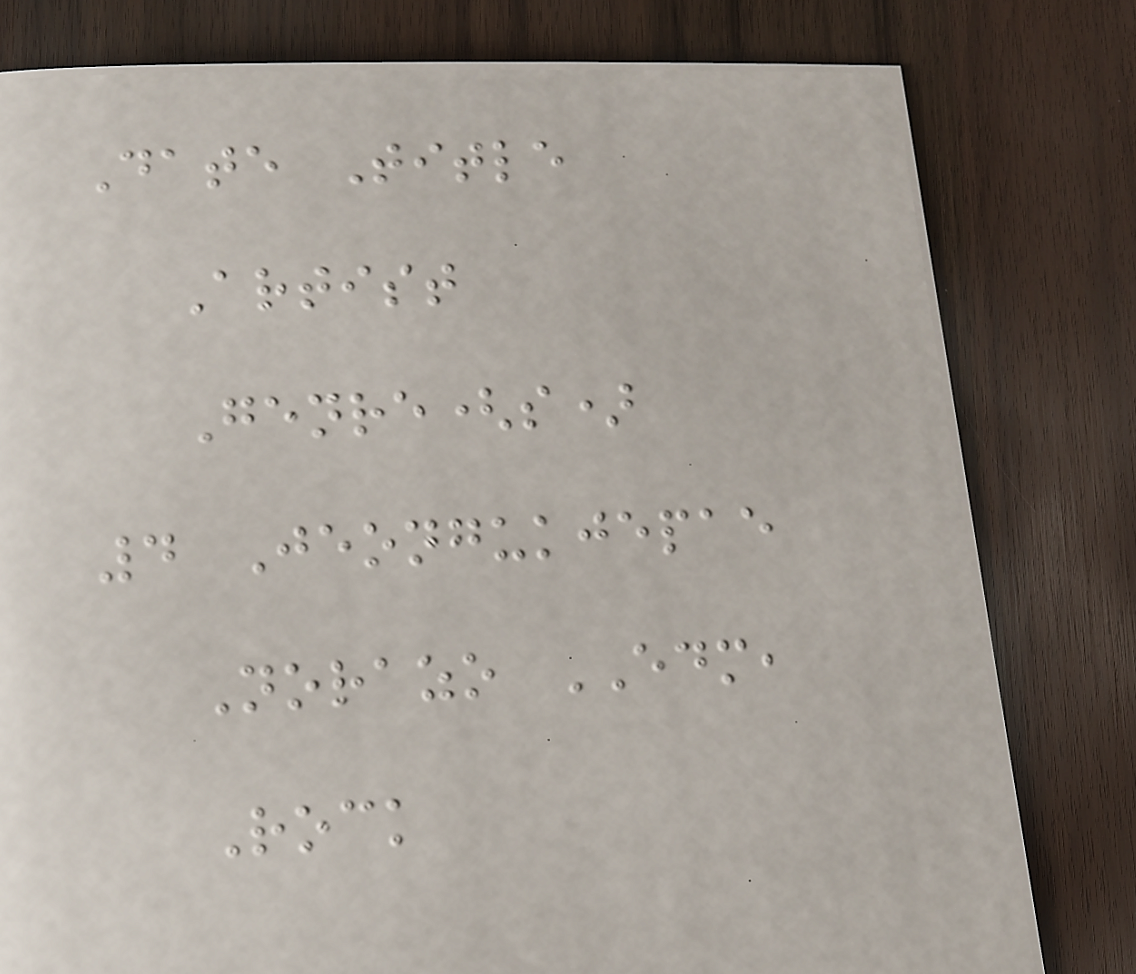Date Title
Artist
Genre(s)
4 Jeongukjepae
Norazo EDM,
Rock
